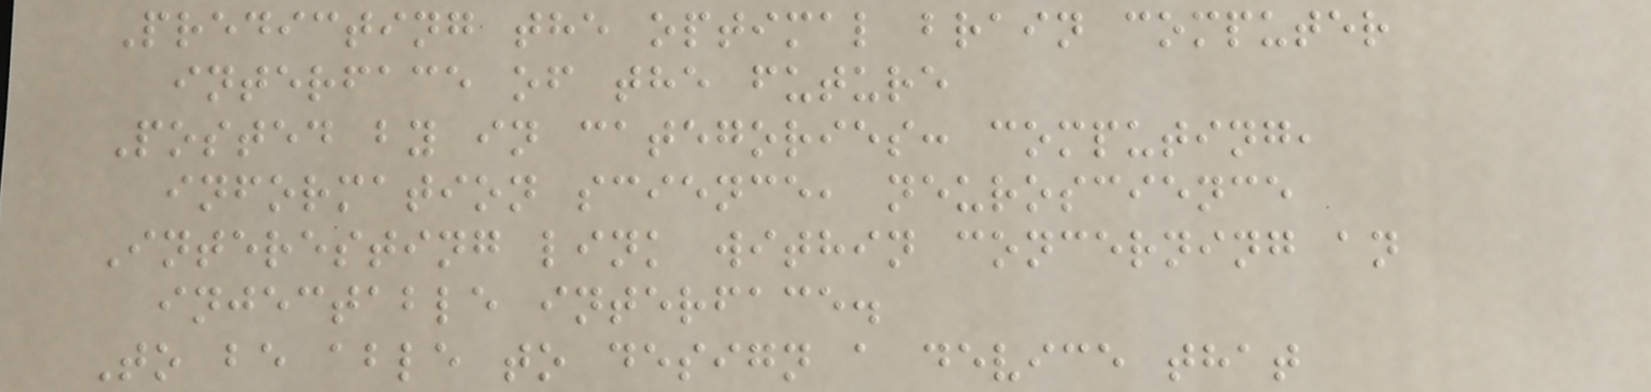Predicting the optimal brain computer
interface of the future
Posted by in categories: computing,
information science, neuroscience
Interesting link within concerning an
injectable interface.
To be able to design a device that
